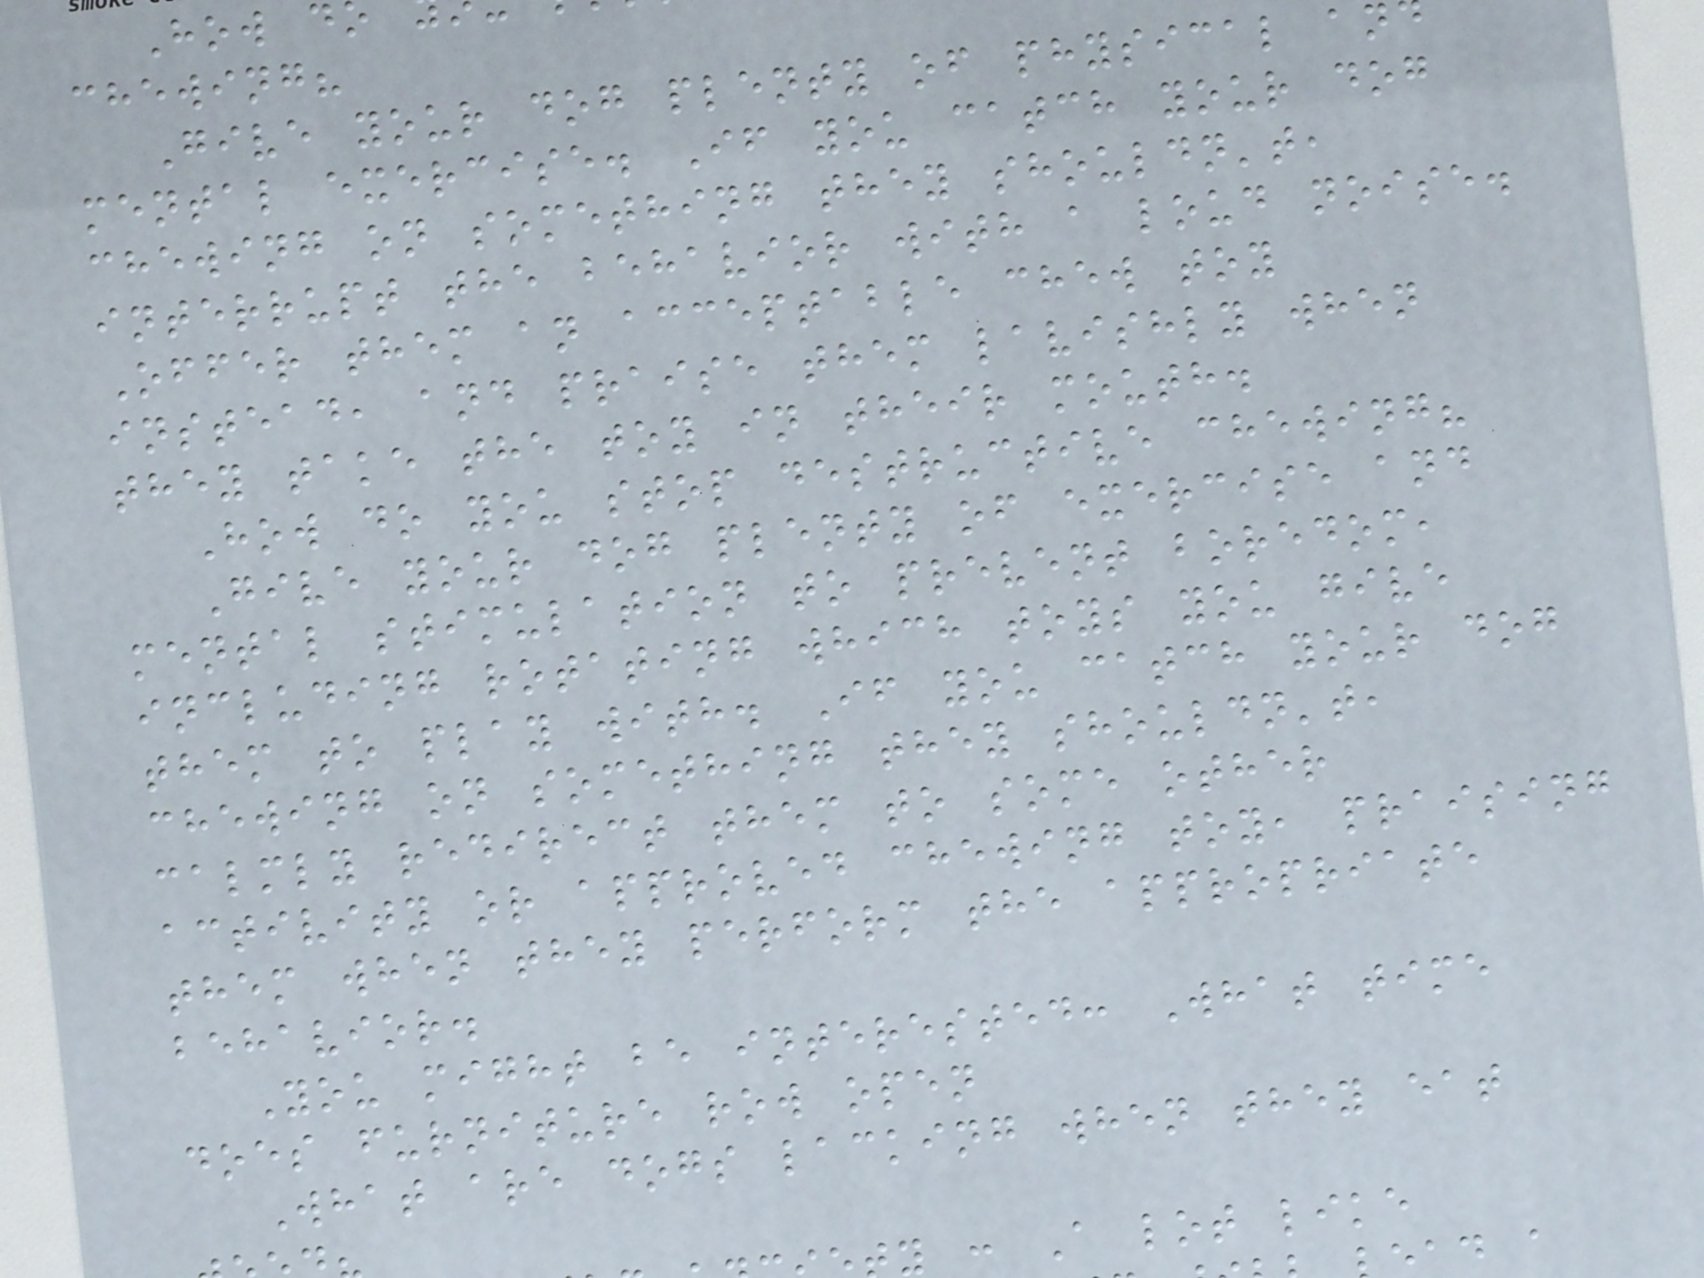chewing?
Give your dog plenty of physical an
mental exercise. If you catch your dog
chewing on something they shouldn't,
interrupt the behavior with a loud noise.
Offer them an acceptable chew toy
instead, and praise them lavishly when
they take the toy in their mouth.
How do you stop destructive chewing?
Give your dog plenty of exercise and
mental stimulation to prevent boredom,
including rotating which toys you give
them to play with. If you catch your dog
chewing on something they shouldn't,
calmly redirect them to some other
activity or approved chewing toy, praising
them when they perform the appropriate
behavior.
You might be interested: What time
does furniture row open
What are dogs lacking when they eat
y : A lot like
